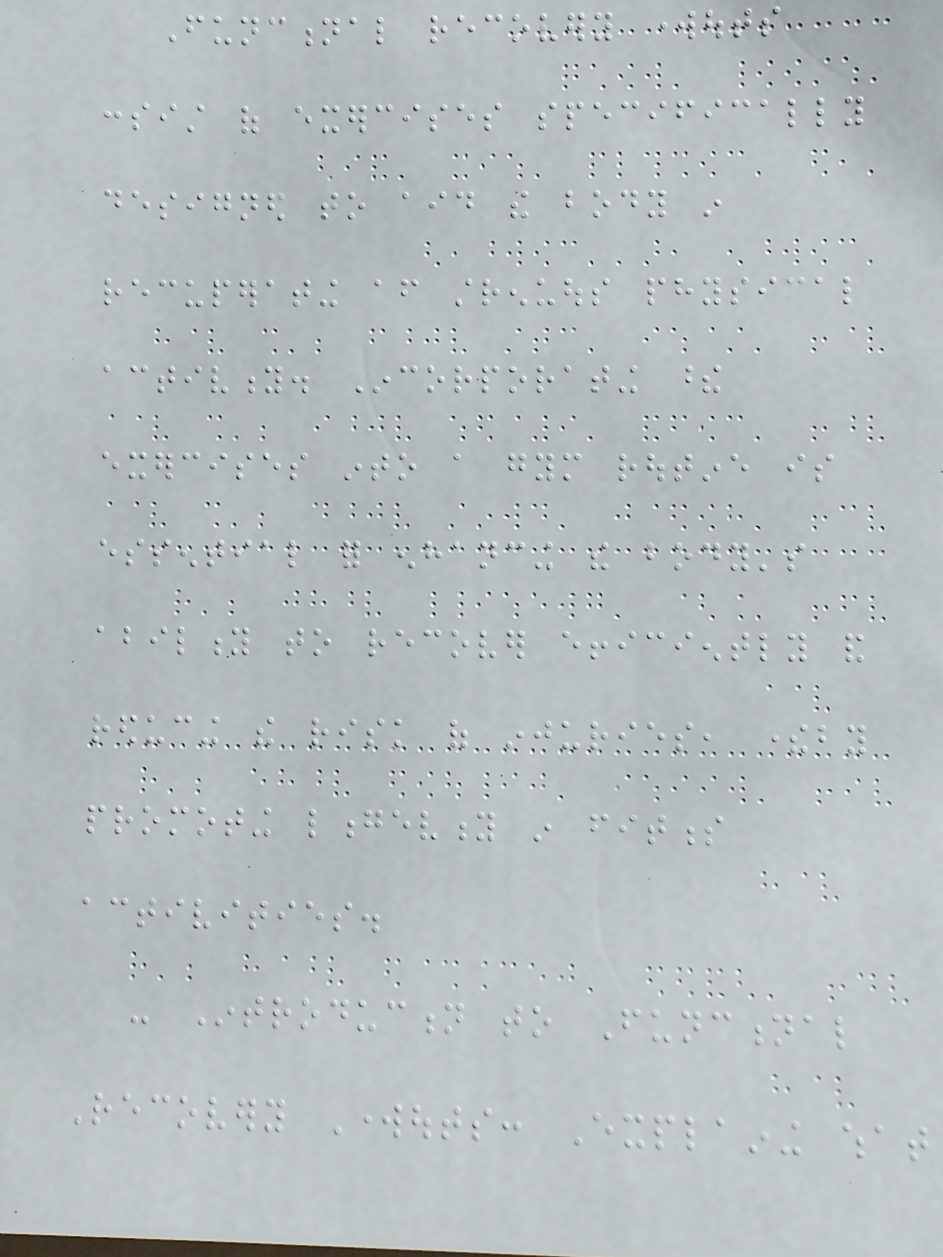Functional recovery workouts
consist of exercises specifically
designed to aid the body in
recuperating after strenuous physical
activity. Incorporating these
exercises into a gym routine is
essential for enhancing the body's
ability to recover efficiently and
reducing the risk of injuries, thereby
promoting longevity in fitness
activities.
- Introduction to Functional
Recovery Workouts: Explaining what
